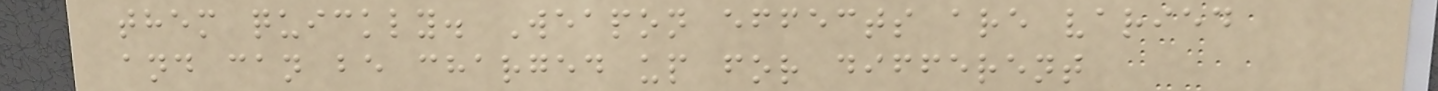them quickly. Weapon effects are varied
and can be charged up for different
